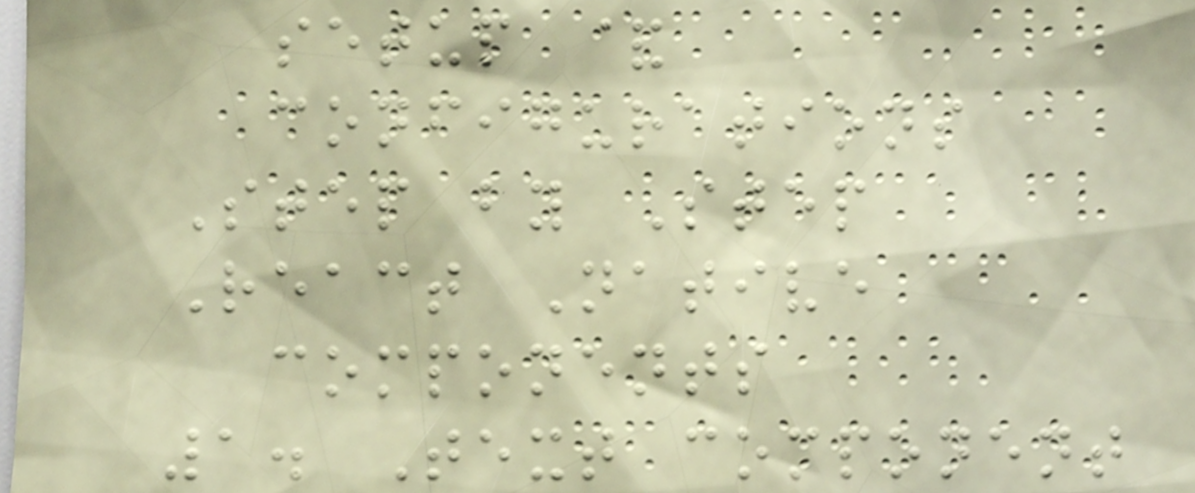setup &
configurations
Step by Step
React Native
components
1. Text component
